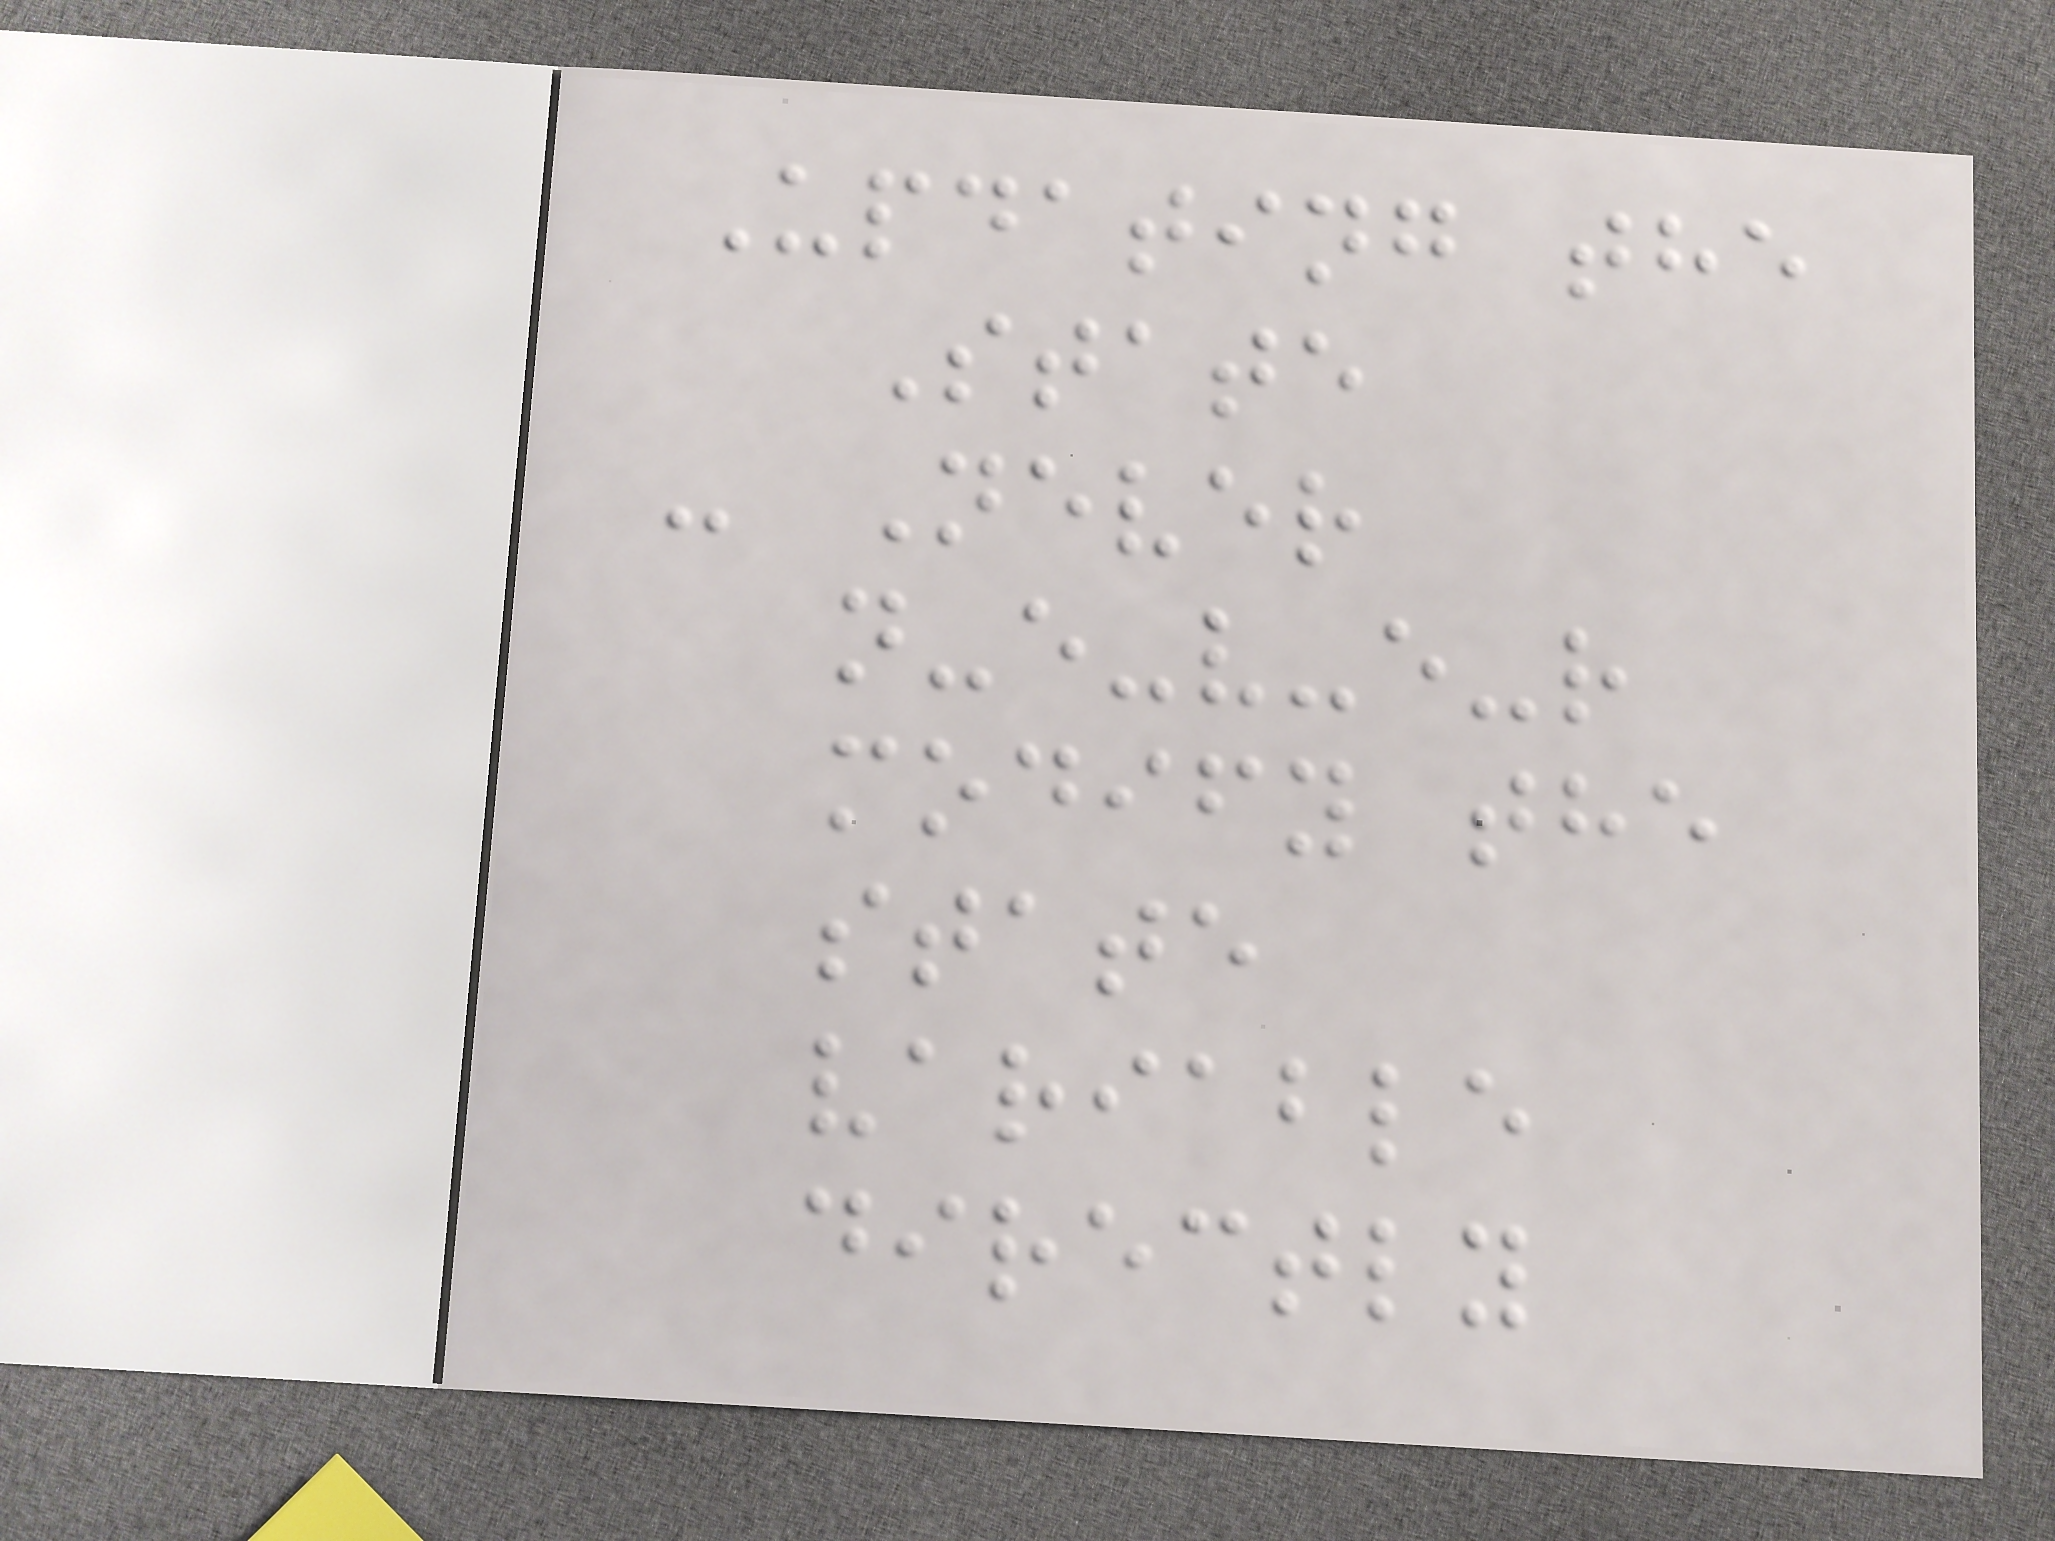Updating the
State
- Never
n-e-v-e-r
modify the
state
variable
directly
